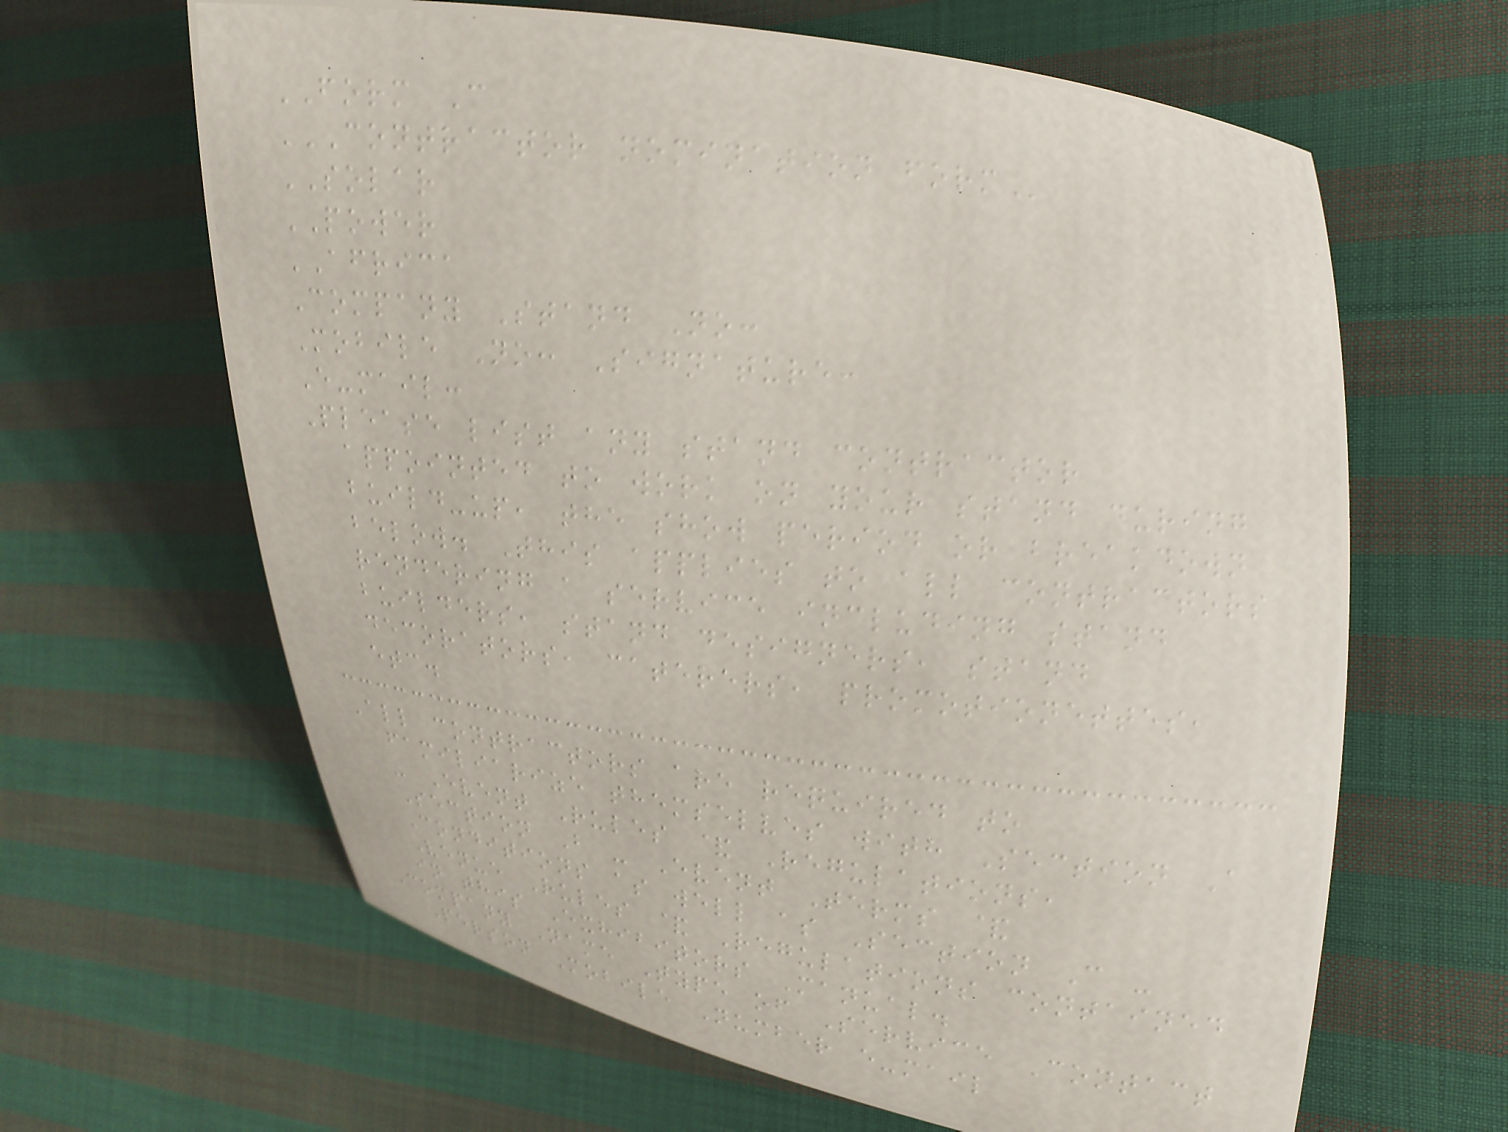FORM C
CONTRACTOR NOMINATION FORM
SOLAR
POWER
AFRICA
Company Stand No:
Mobile No: Signature:
E-mail:
Please list any stand contractor
appointed to work on your stand during
build-up, the show period or breakdown
below. This applies to all contractors
rendering a service including stand
builders, stand designers, stand
decorators, caterers, promotionettes,
etc.
All contractors are required to
familiarize themselves with Section A
- Event Rules & Regulations,
Section B - Event Terms &
Conditions as well as Section C -
Venue Rules & Regulations contained
in this Exhibitors Manual.
Company Name Type of Service Contact
Person Mobile Number e-mail
